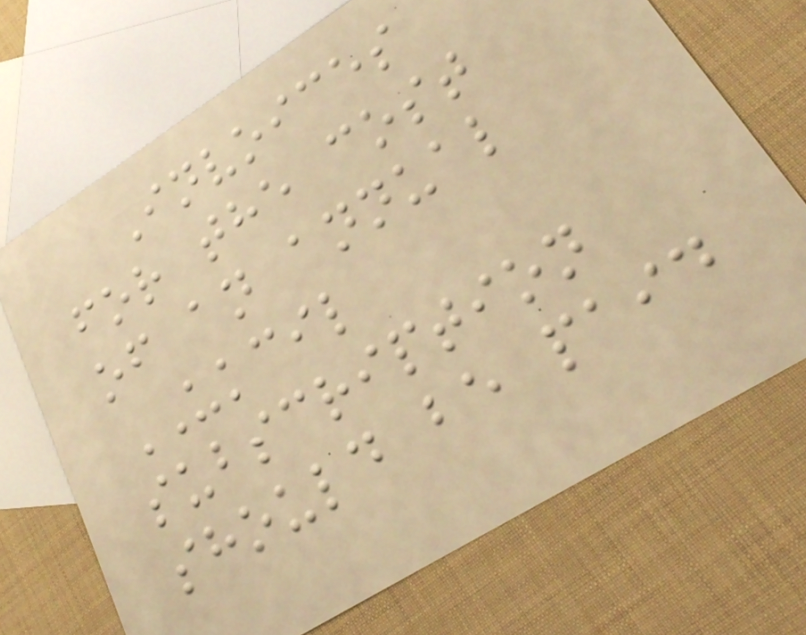Invoices
for the cost
of an annual
UKCIL
subscription
should be paid
